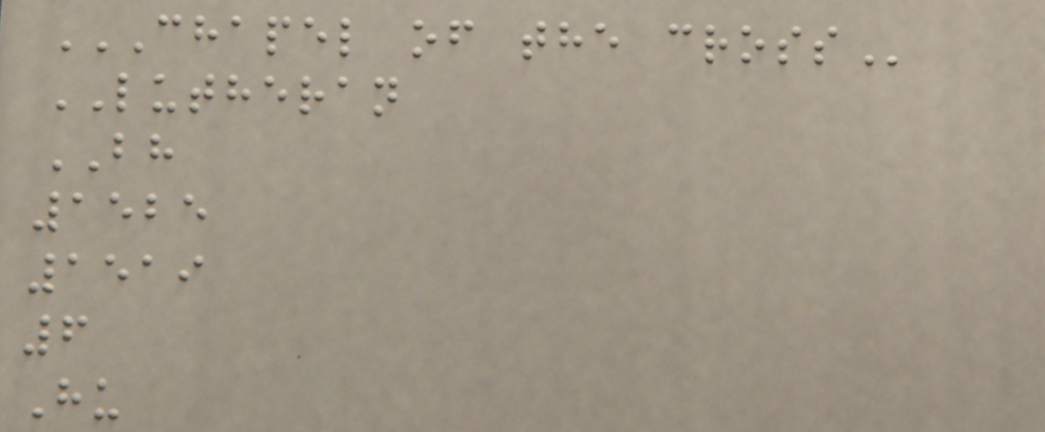CHAPEL OF THE CROSS
LUTHERAN
BH
1525
1519
6
Hu
